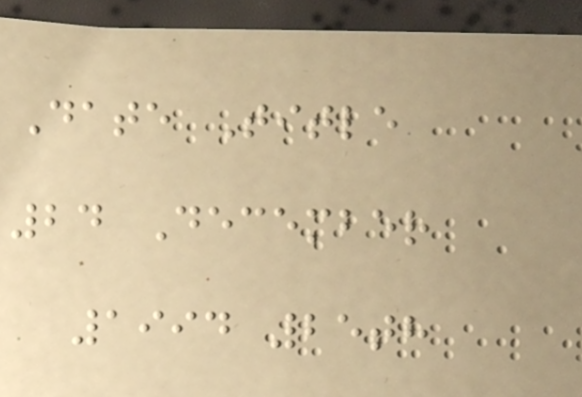Date Title
24 December
1994 25th
